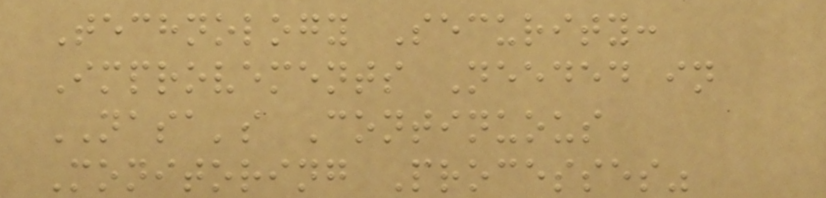Technology Security:
Improvements Needed in
NASA's Continuous
Monitoring Processes"
